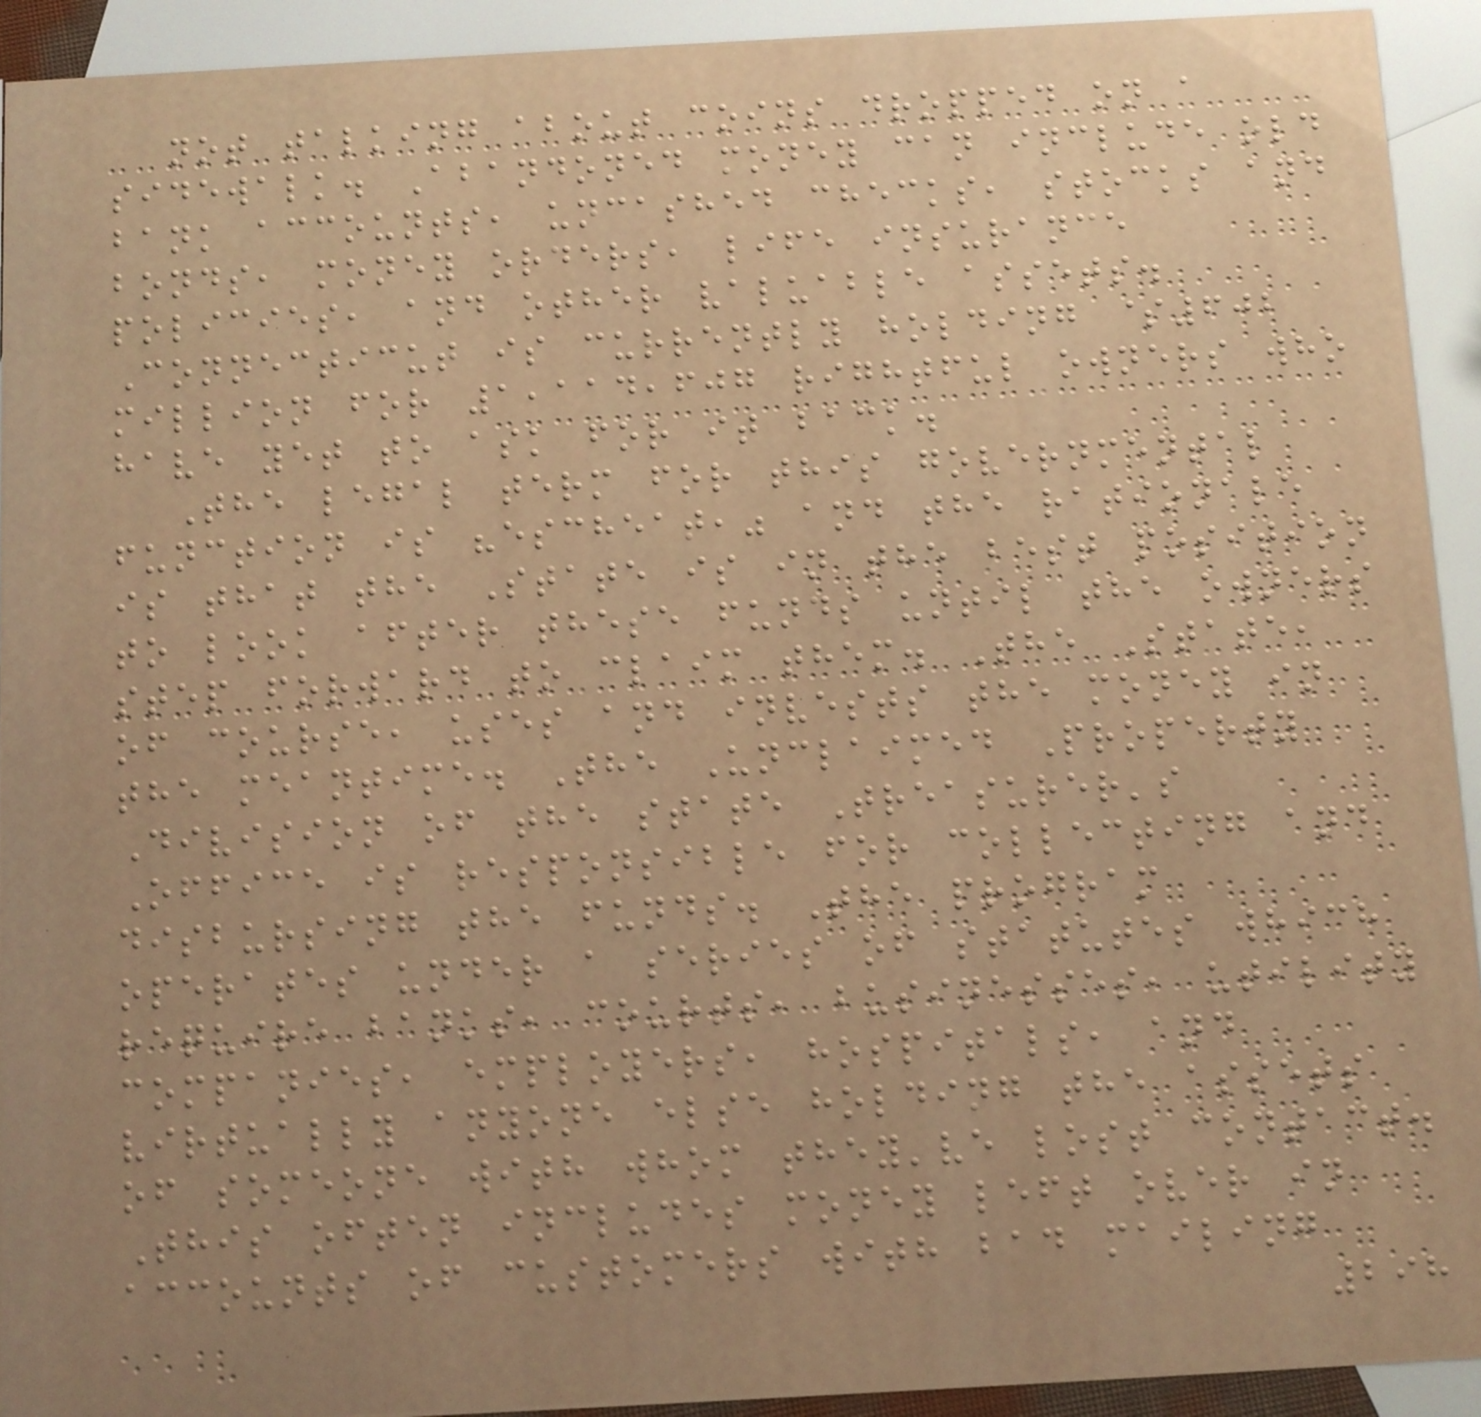not talking about coins dropped on a
sidewalk. Abandoned money can include old
bank accounts, uncashed checks, stocks and
bonds, money orders, life insurance
policies, and other valuable assets.
Connecticut is currently holding $602
million for 1,114,607 rightful owners who
have yet to ask for it back.
The legal term for this governmental
function is "escheat," and the rationale
is that the State is in the best position
to look after these funds until the owners
step forward to claim them. The State,
of course, uses and invests the money in
the meantime. The Unclaimed Property
Division of the state Treasurer's
Office is responsible for collecting and
disbursing the funds. The program
operates under a series of statutes which
require banks, courts, businesses, utility
companies, employers, hospitals, and
virtually anyone else holding the assets
of someone with whom they've lost contact.
This often includes money left over in
accounts of customers with bad mailing
298
